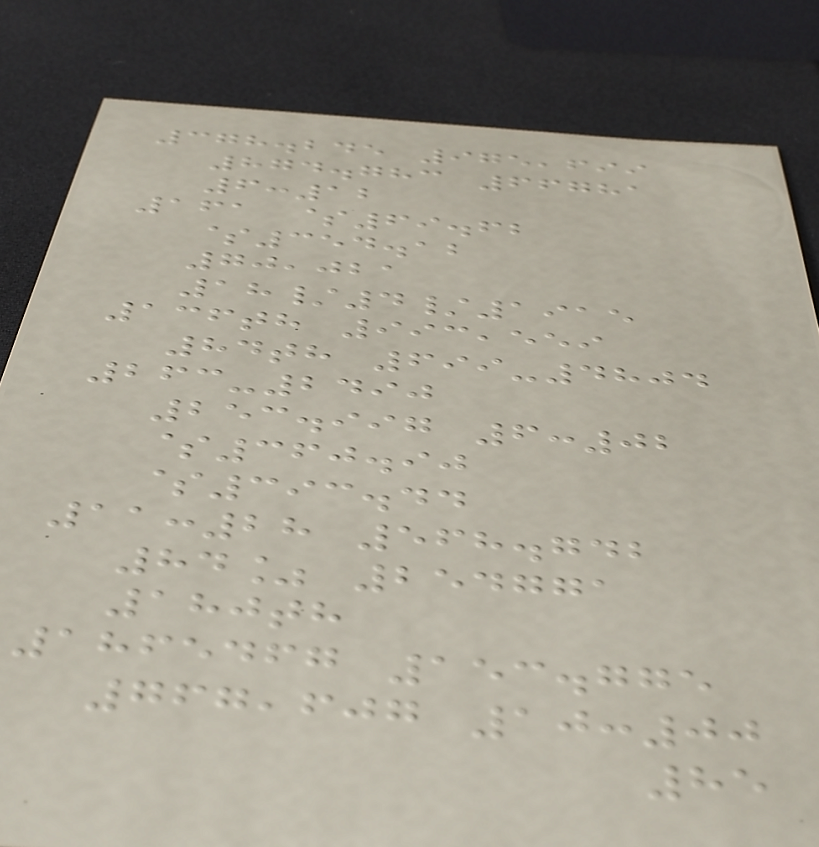378.245 975,699
874.783 66781
6:12
161 $69.62
$354.12
70,021
18/4/1915
136th 993,559
84th 699-4804
263-2490
253.997 6:02
$360.90
$393.44
11:28 568.742
84% 254771
180th
1865467 153.775
767,607 10:00
85
